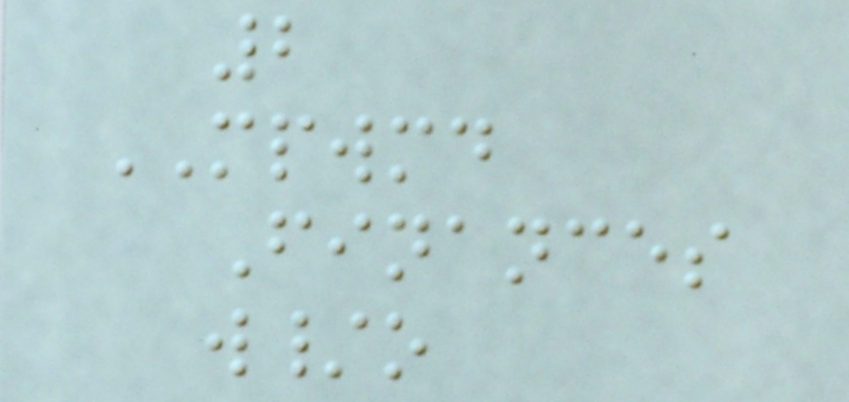2
MPWMD
Finances
w/o
